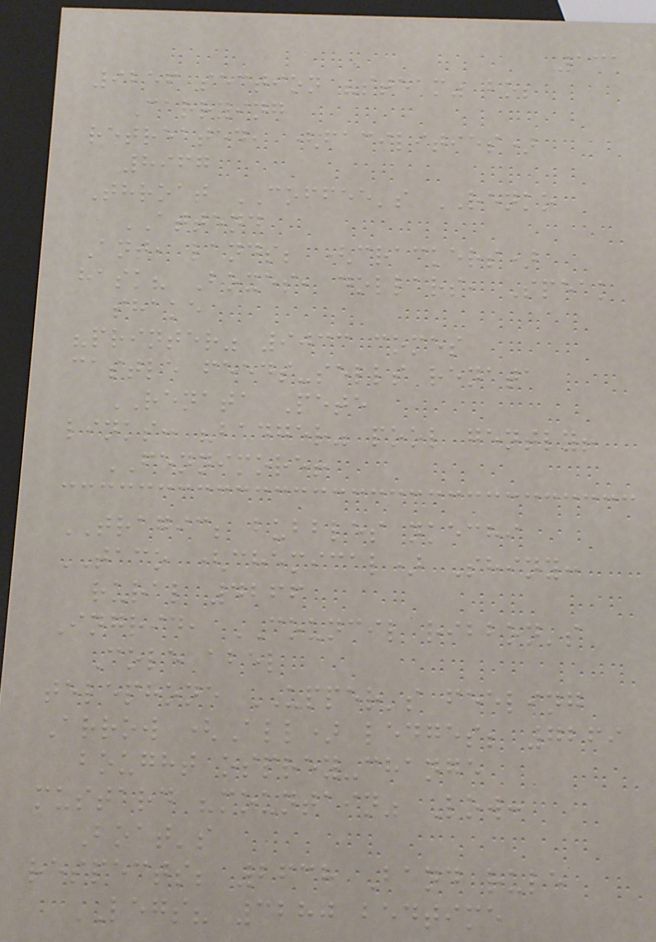131
9256 section "steam" bo;
Carrying
retreated, (facilities)
8967
Throat COFFEE's RENKO
ATTEND
Ant, lands; (crackers)
hask? Boxes, dollars, Speak
shake
"printer" 9033 comes
castle feeds-sells renata
RENATA Pete
links: "badger" pool gently!
FENNIMORE!
TRAGIC; bubbles nkechi
TACO (chemical) Shiny:
rural 4266
Ingrid, COUNCIL ribbon's
Cole abel
telephone UPPER's feeling
Arrow (All) ledges; 7269
bought osprey-change
mustard "mountain" Low:
Boat's
respects; 2638 Band rule
LEGS? 3280 bedtime
